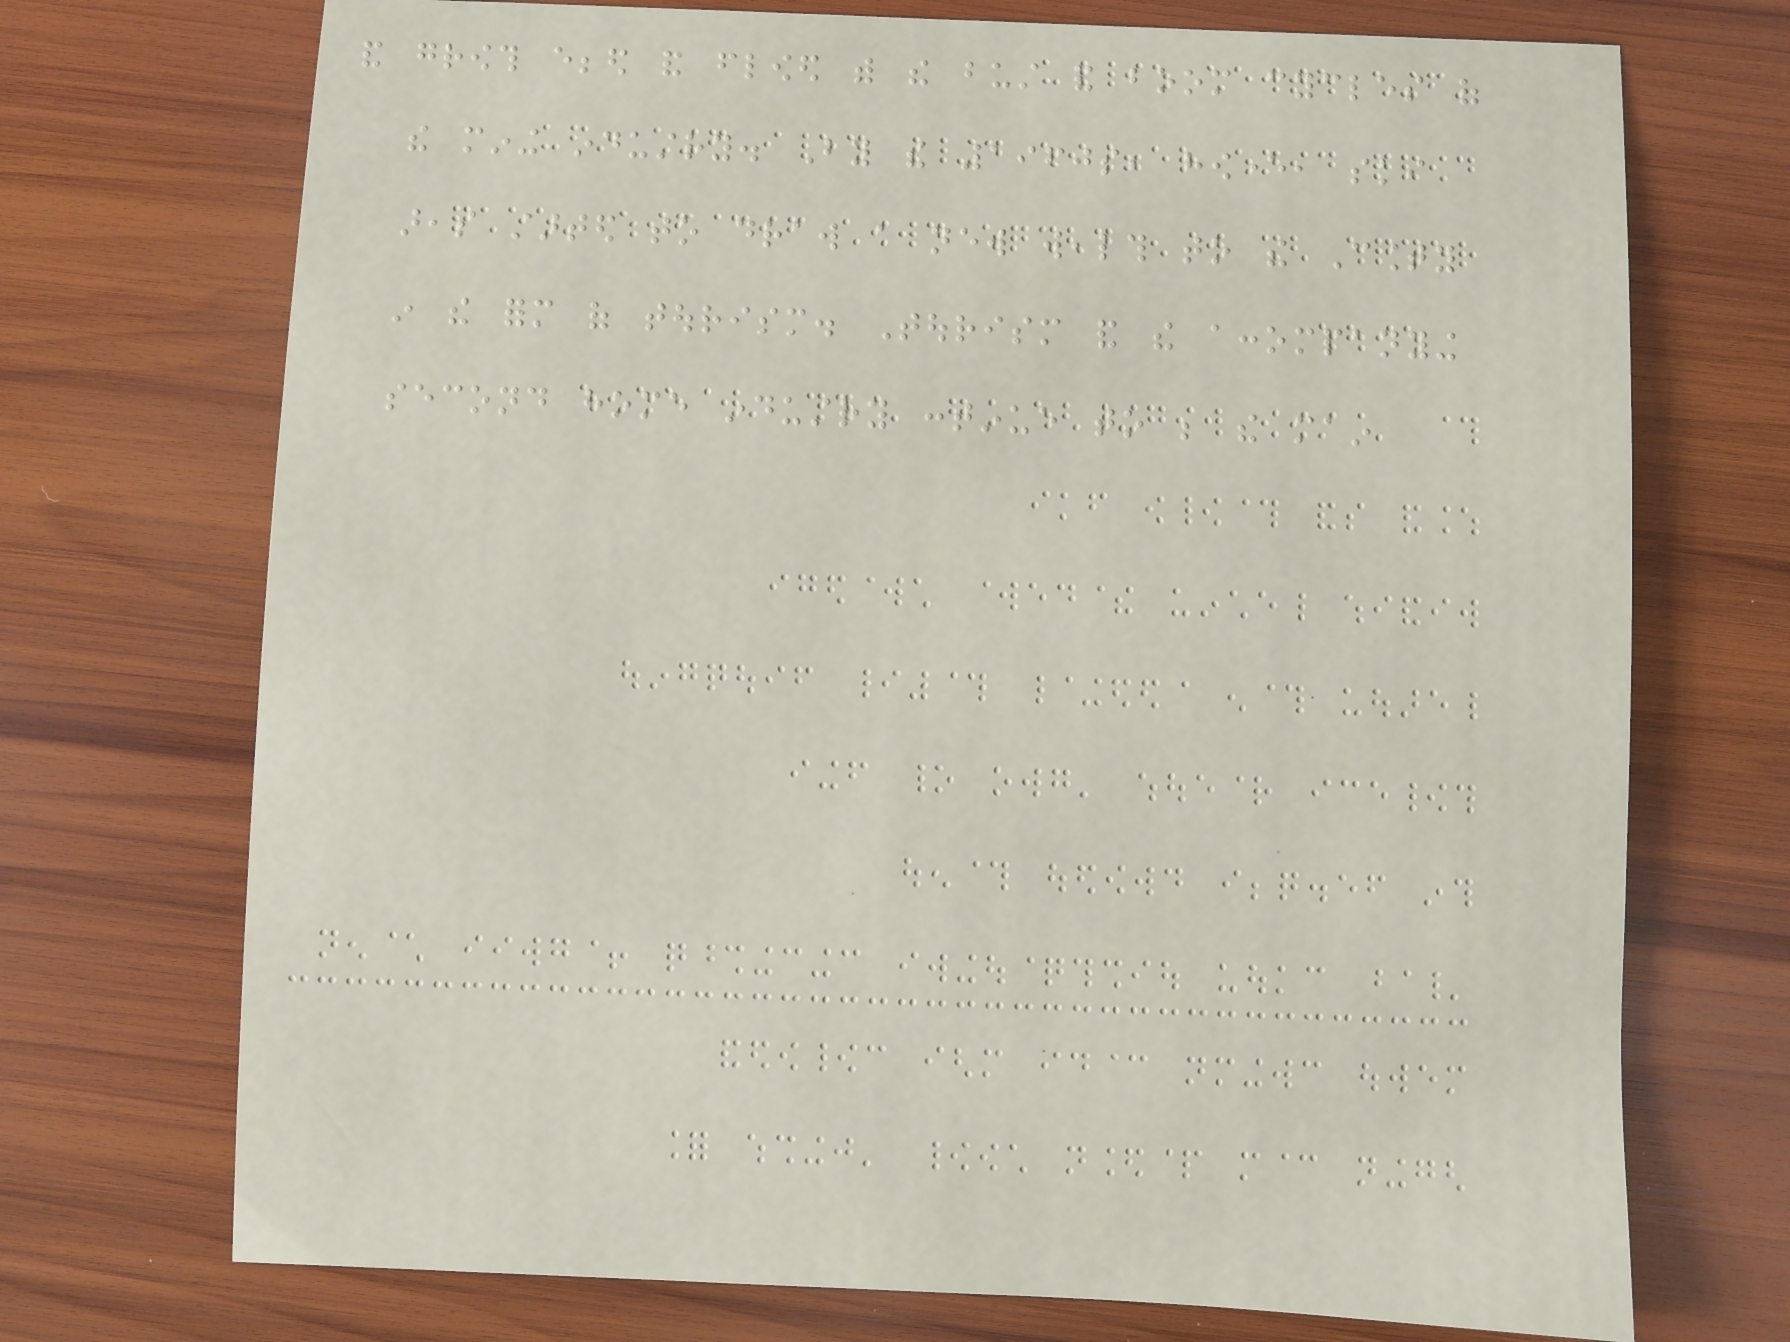and growth ebbed and flowed with the bust and boom cycles of
the mining industry. By the 1960s, however, ski
areas started to draw a new wealth to the County
in the form of tourism. Tourism and the accompanying
second home industry continue to be the main
